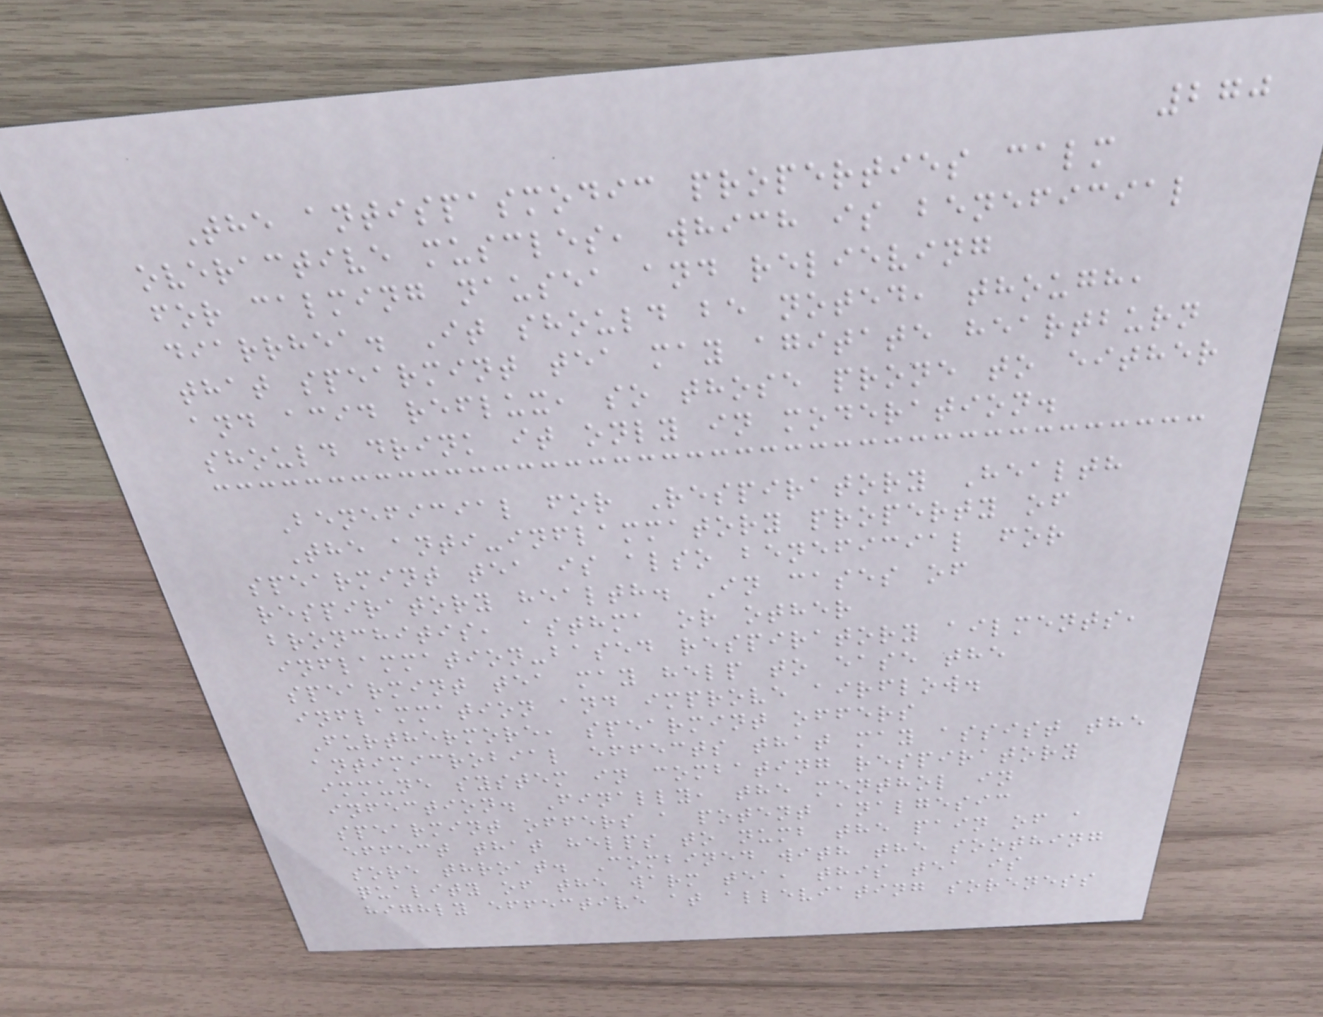270
The antispasmodic properties calm
overactive muscles, which is beneficial
for calming nausea and relieving
diarrhea. It should be noted, though,
that spearmint tea may agitate heartburn
and acid reflux, so those prone to either
should drink it only in moderation.
Beneficial for Respiratory Health
The anti-inflammatory property of
spearmint tea is also beneficial for
respiratory health. In cases of
bronchitis, asthma or other
inflammation-based respiratory ailments,
spearmint tea may help to ease the
inflammation and improve airflow.
Furthermore, spearmint offers
antimicrobial effects that may assist the
immune system in combating respiratory
infection. Finally, the menthol in
spearmint offers a potent analgesic
effect that helps to numb the pain of a
sore throat. Combined with the soothing
quality of the warm tea, this tea is
highly effective at alleviating soreness
